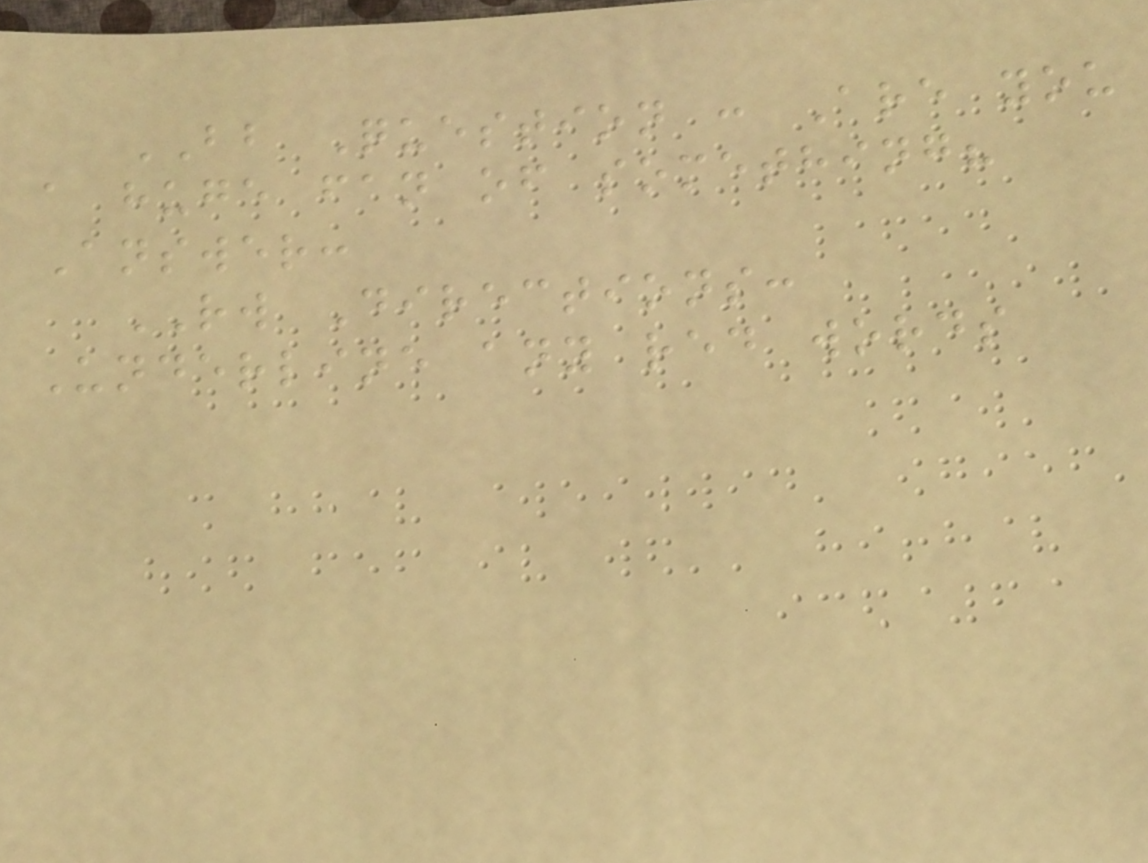BB Question : Are you
a huge fan of something?
Answer:
RW Directions:
Underline any red words
